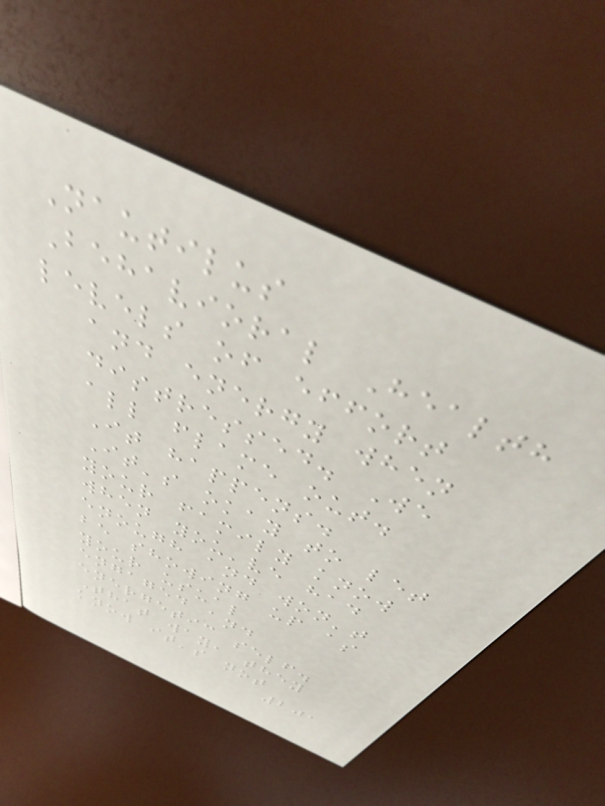Nautilus
Behavioral Health
levels of effort
and energy when
distressed. We
all flame out.
It happens.
It's okay to let
your family know
when you've had
enough and won't
be showing up as
your usual
engaged and
energetic self.
That way, they
know it's not
201
